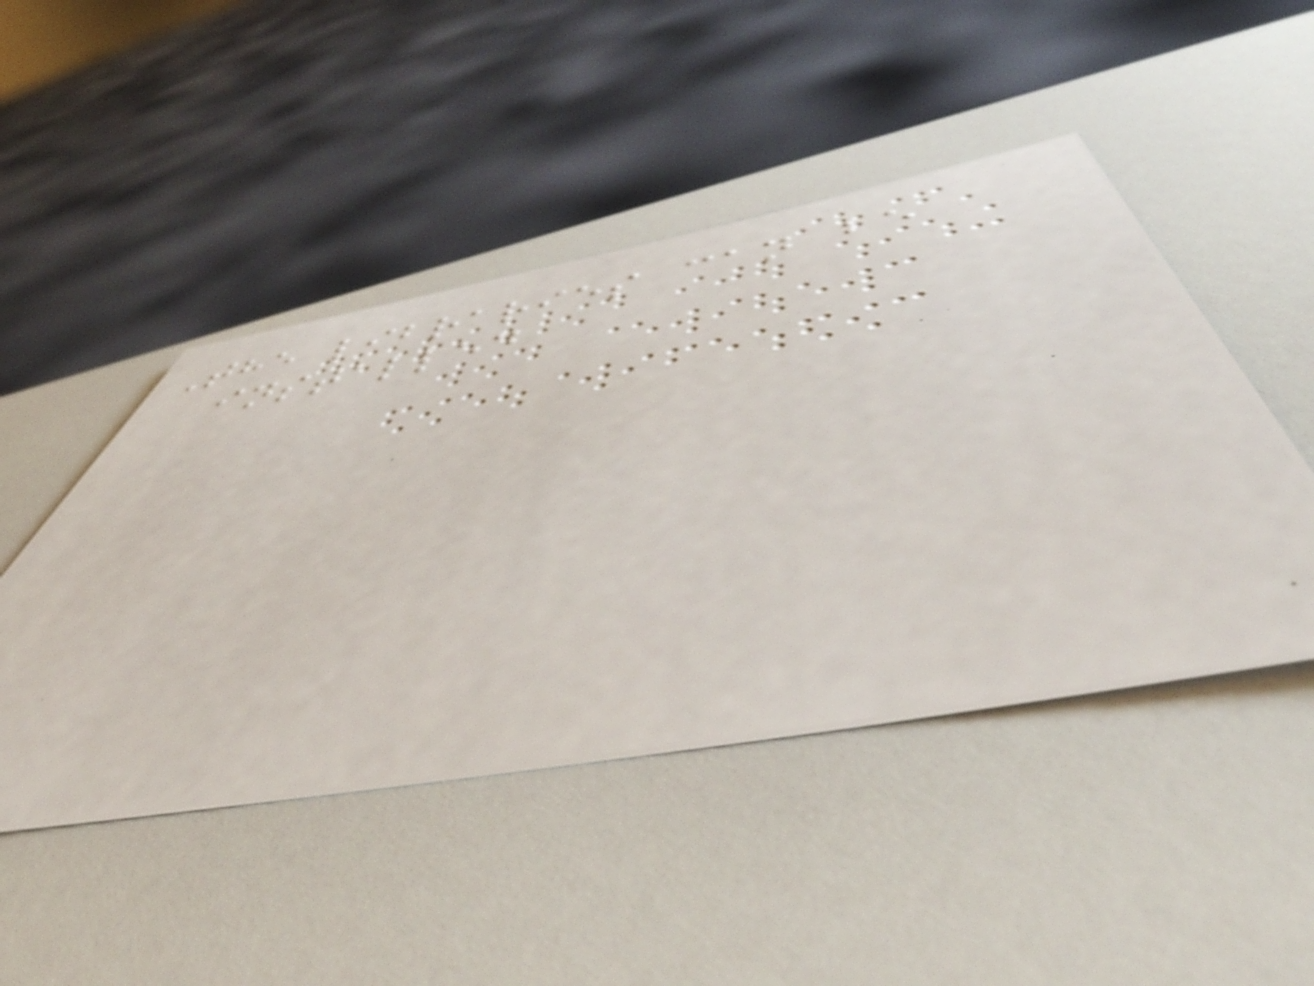The libraries can be
installed
